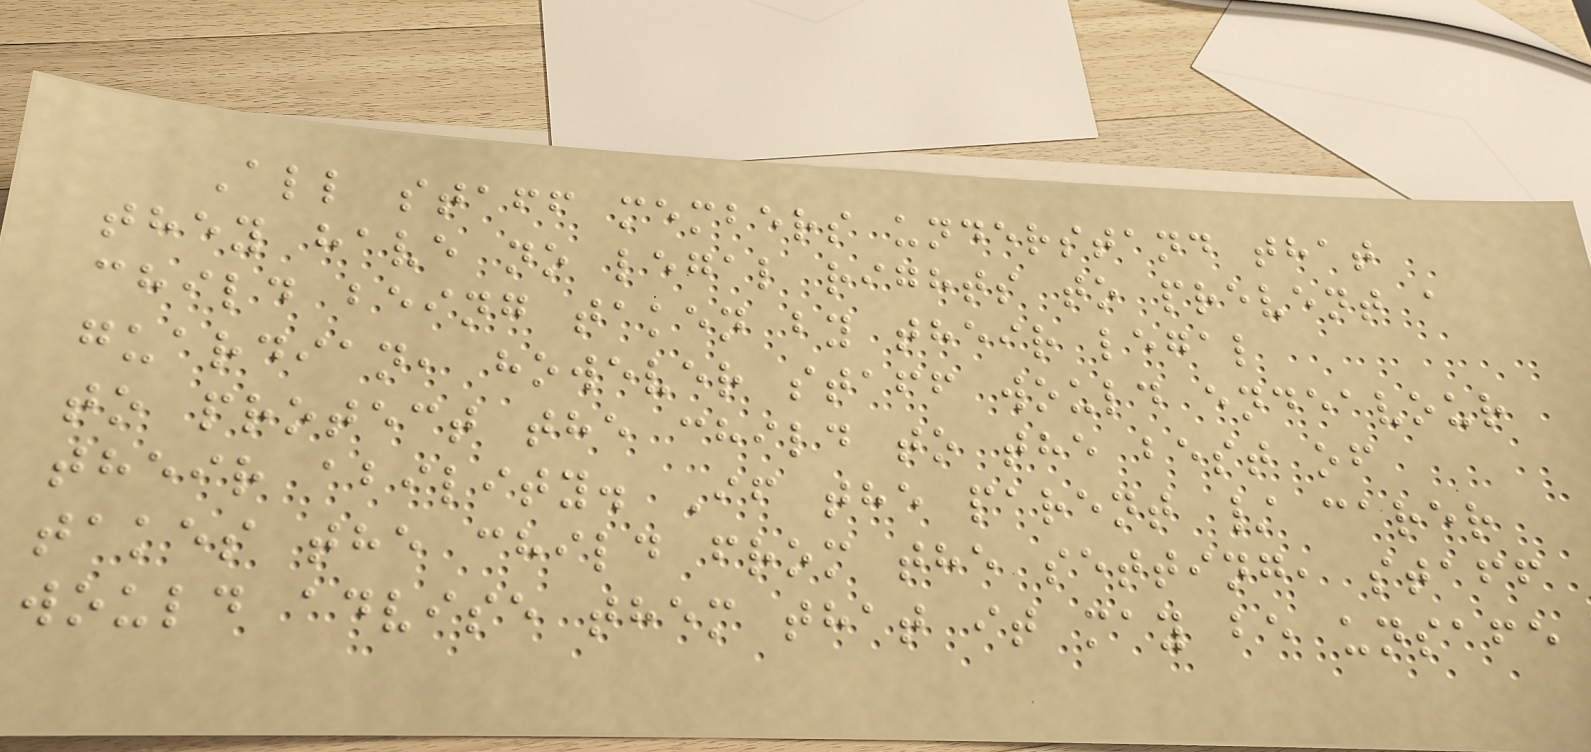All staff members understand that
they have no legal rights to prevent a
child being taken by their legal
guardian, however staff would endeavour
to protect the child to the best of
their ability. If the parent / carer
takes the child from the setting, staff
would advise them that it may be unsafe
